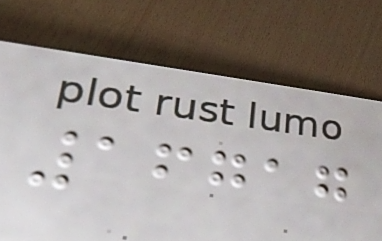16717
